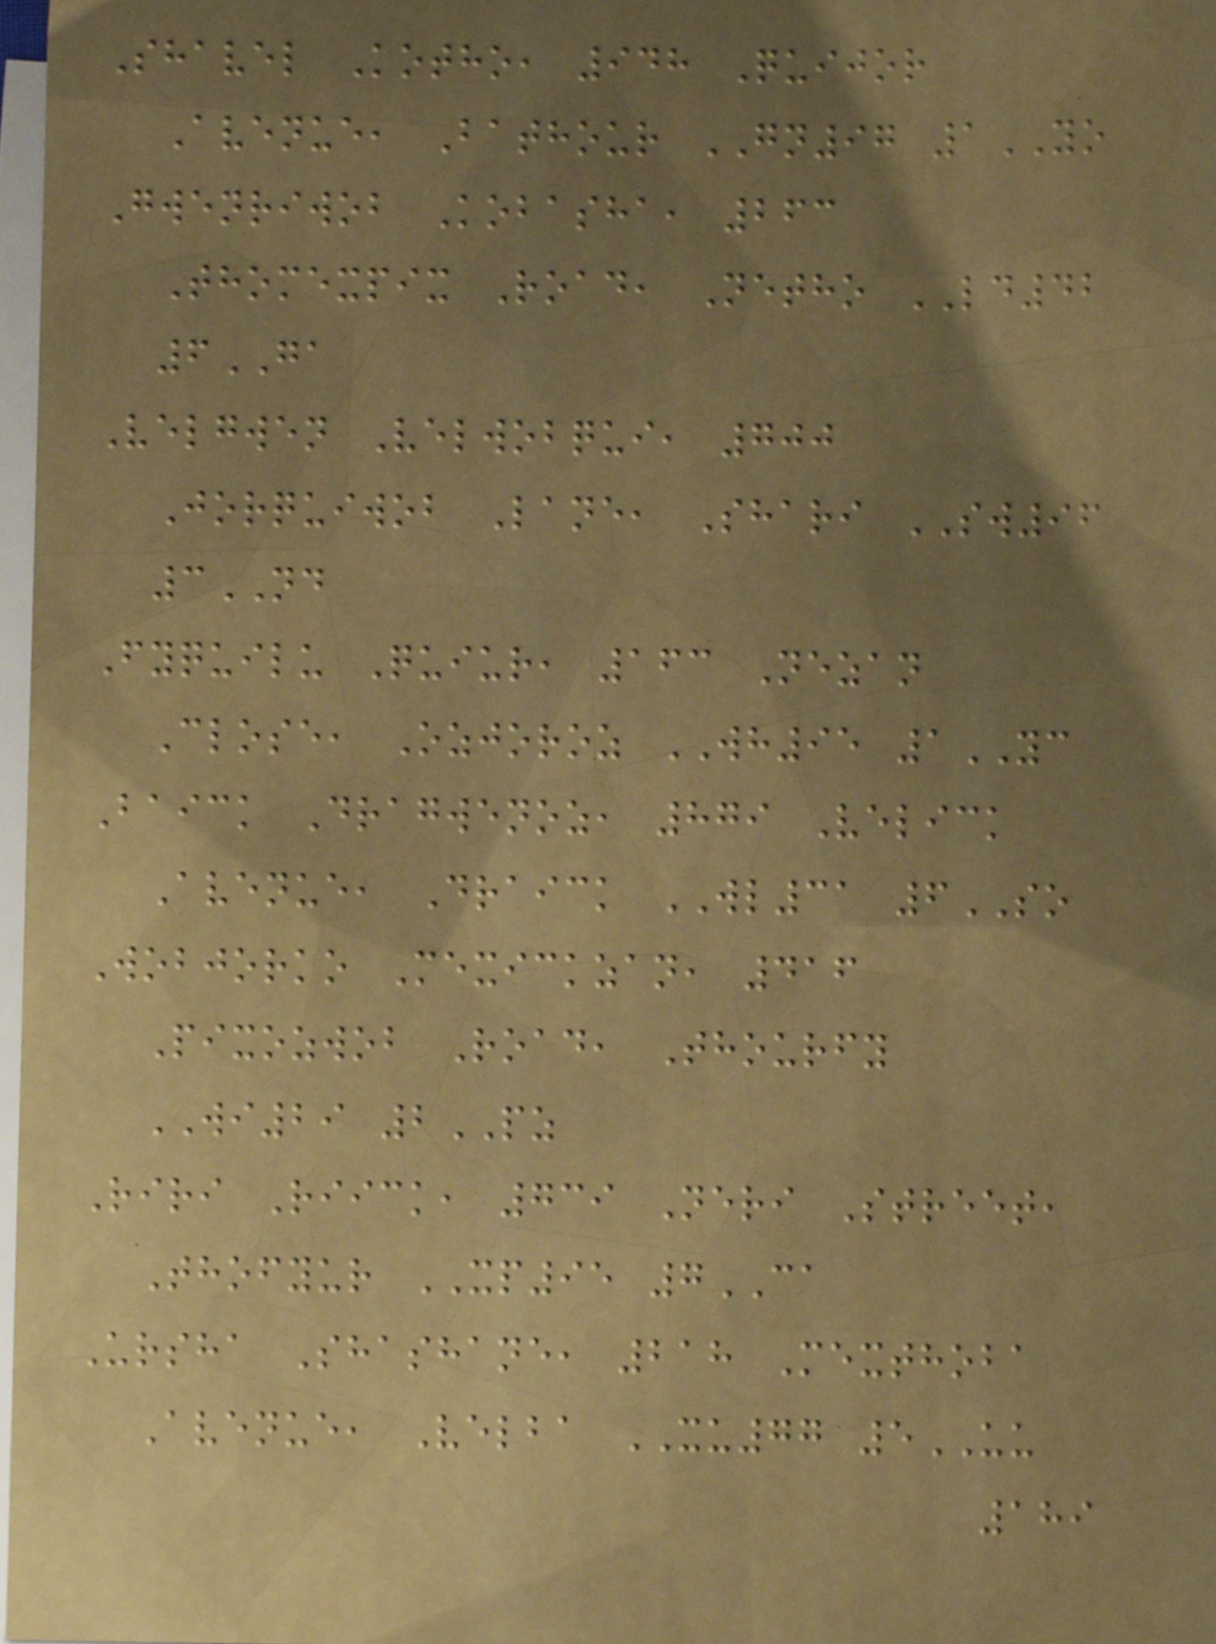Shavel Kotho, 948 Quijor
Avenue, Bathour GN97 1YO
Gwenriwob Kobasha, 263
Thomexpix Road, Netho LD42
6GA
Velgwen Velwobqui, 700
Jorquiwob Lane, Shari SW96
3ND
Fyquilu Quiur, 163 Nezan
Close, Ozjoroz WH95 1YC
Baick Dragwenoz, 879 Velick
Avenue, Draick WL31 6SO
Wobjorko Mexickzan, 416
Pixozwob Road, Thourfy
WI29 2PZ
Riri Riick, 739 Neri Street,
Thofyur XP95 7CA
Ursha Shashane, 218 Mexthoba
Avenue, Velba XU77 5UU
189
